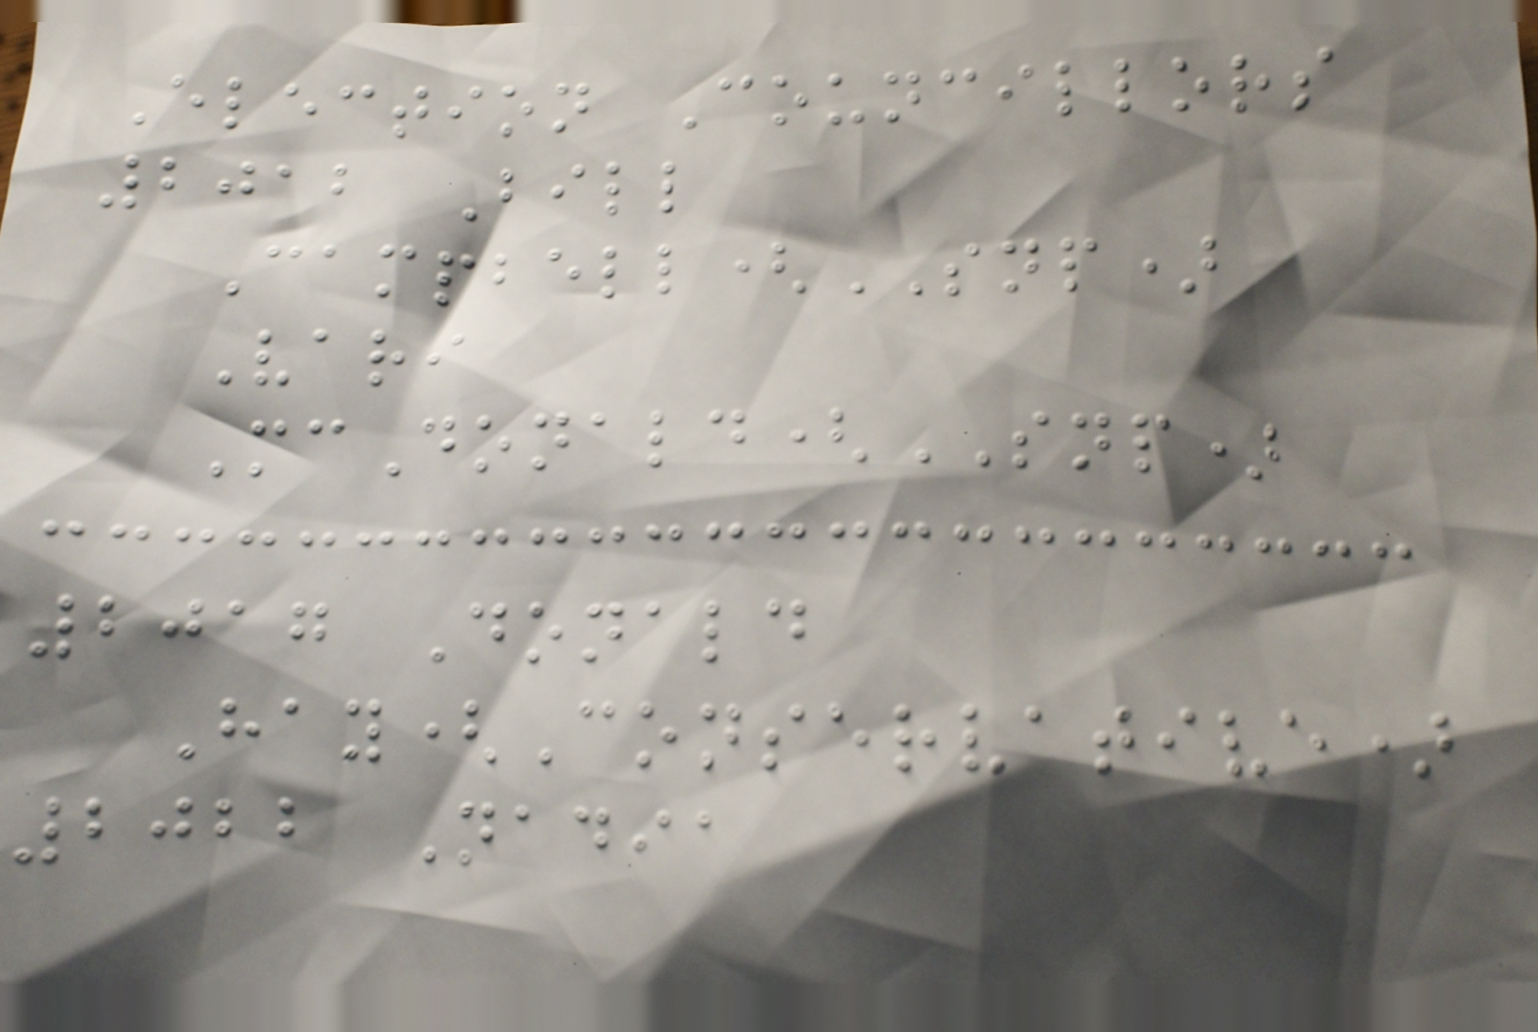Election Councillors
2012 Bill
Campbell(SNP)
Vari
McDonald(SNP)
2017 Donald
Hay(Conservative)
2022 Nadia
